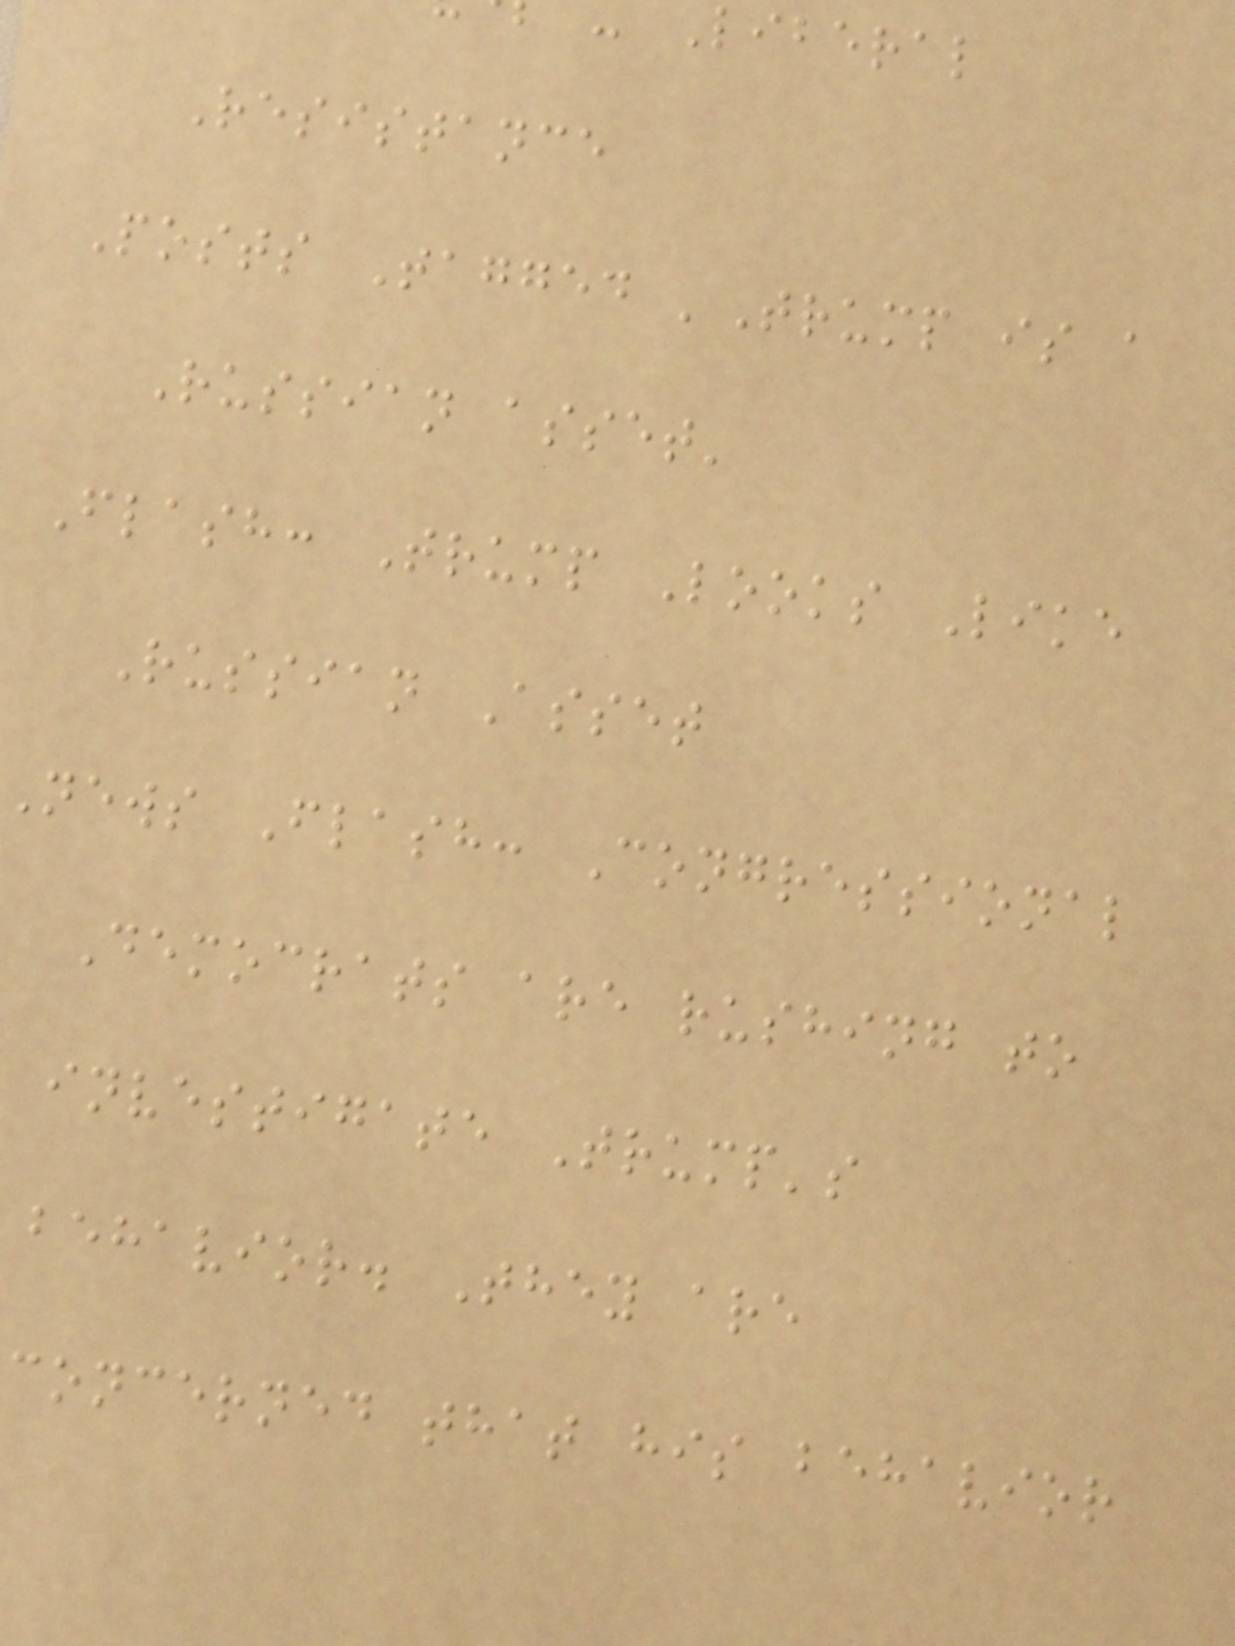Liberal
Resistance
Posts Tagged 'Trump is a
Russian asset'
Flash: Trump Looks Like
Russian Asset
News Flash: Congressional
Democrats are rushing to
investigate Trump's
behavior. They are
concerned that his behavior
